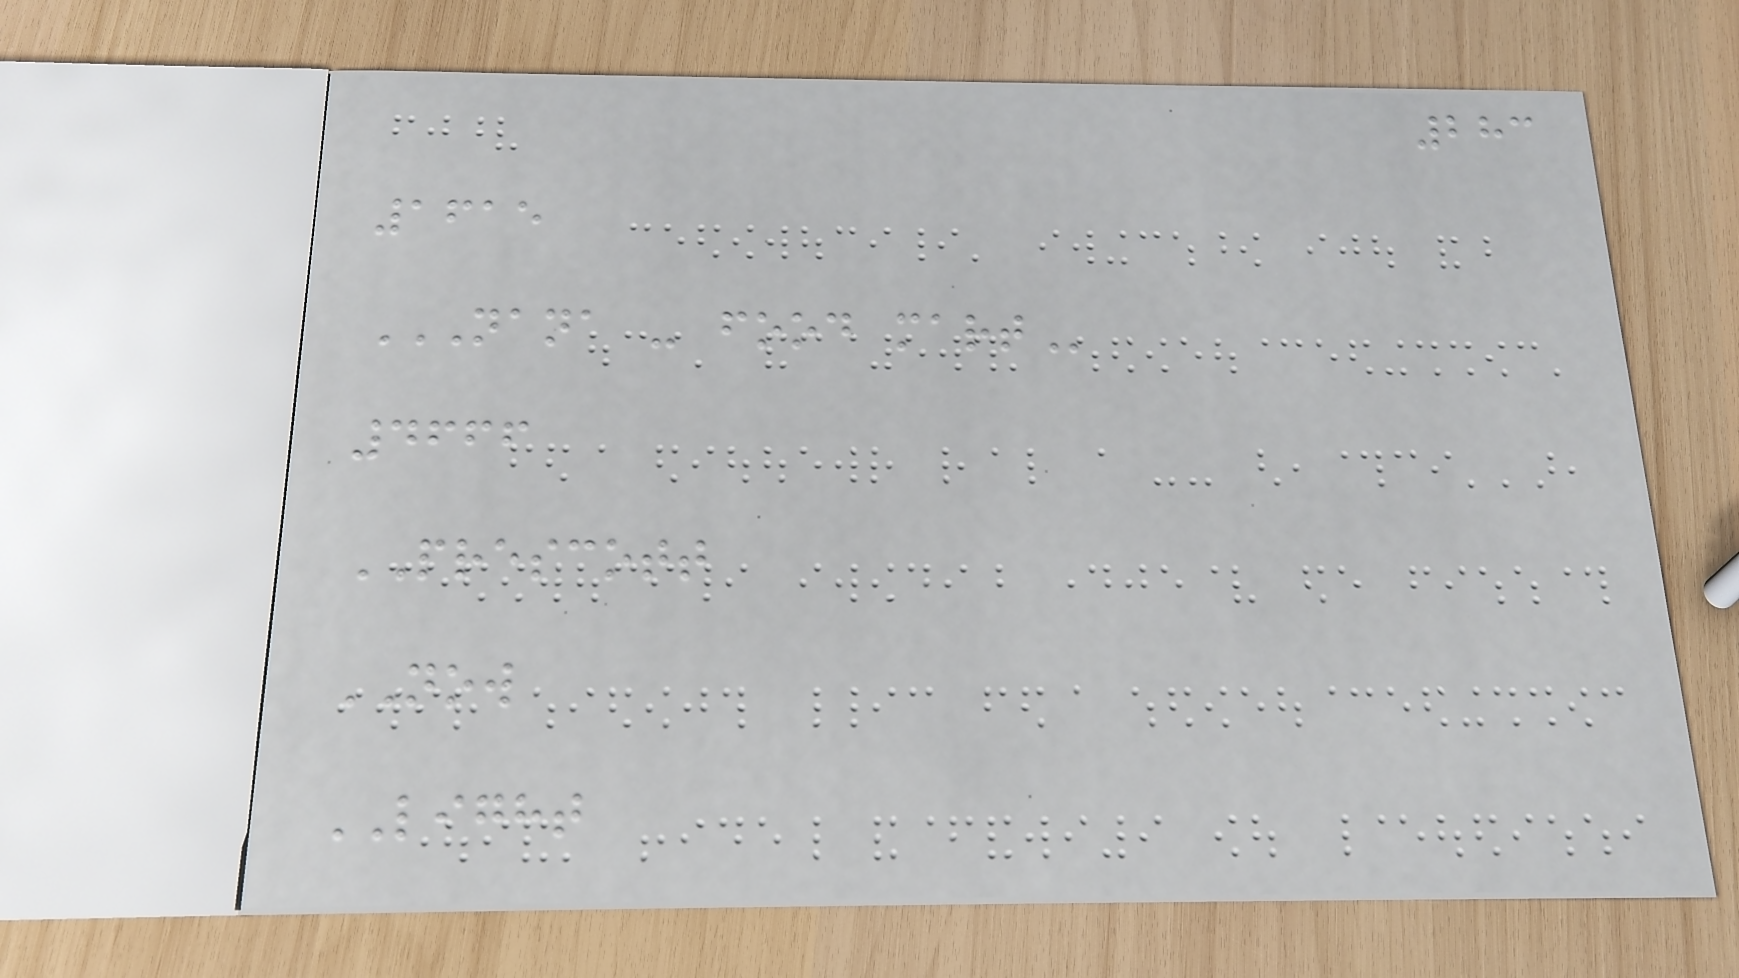283
1615
NANA - FOOD MART
4666
PRESCOTT
NOW
LIGHT
